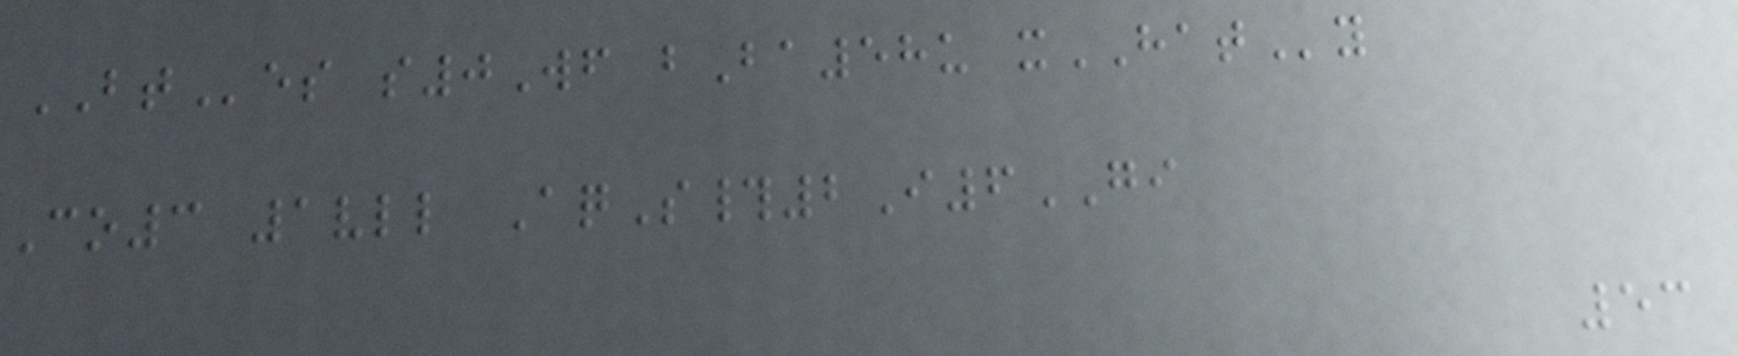BTes s0Wf bBa58u xHATy
Co3 1vll AqS#2I6GI
53
